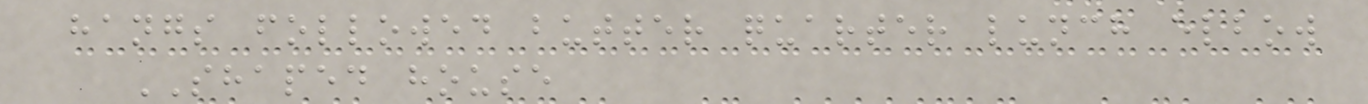hangs followed butter quarter lunch elbow
SHAPED house
